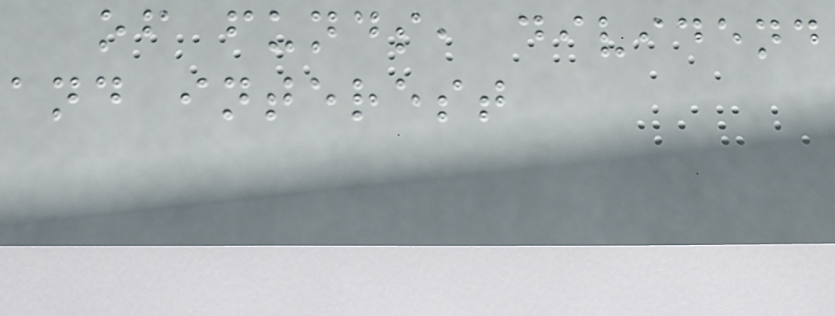of funds, dividend
and interest
